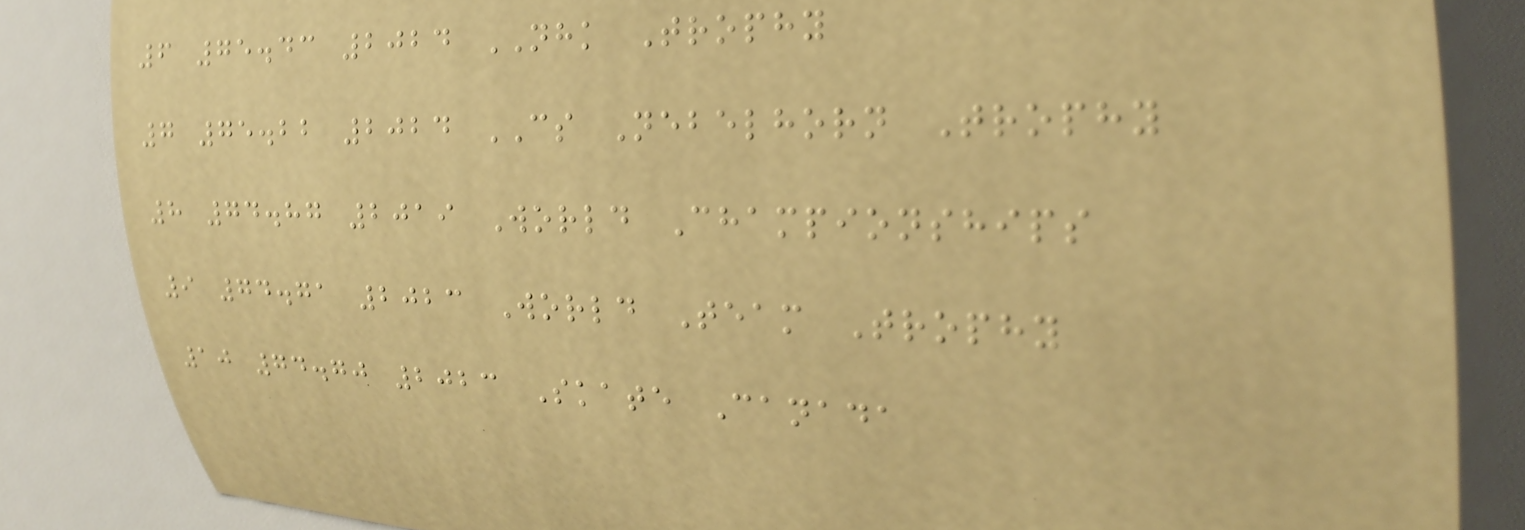6 75.43 2024 NHK Trophy
7 75.22 2024 CS Nebelhorn Trophy
8 74.87 2019 World Championships
9 74.71 2023 World Team Trophy
10 74.70 2023 Skate Canada
